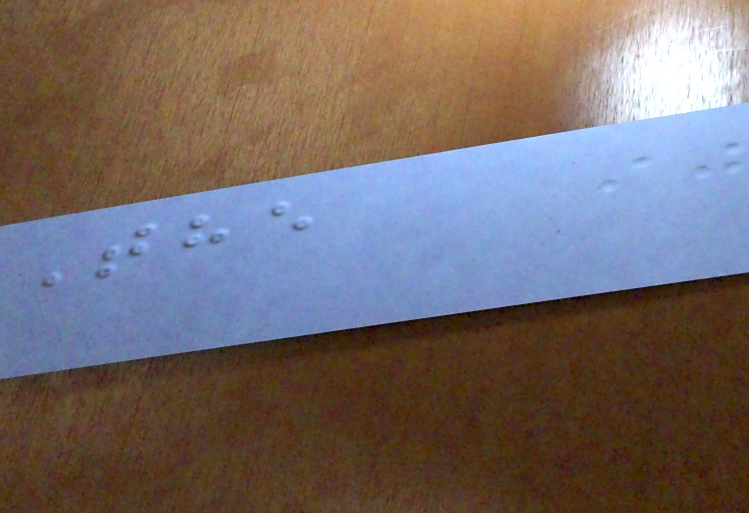The
